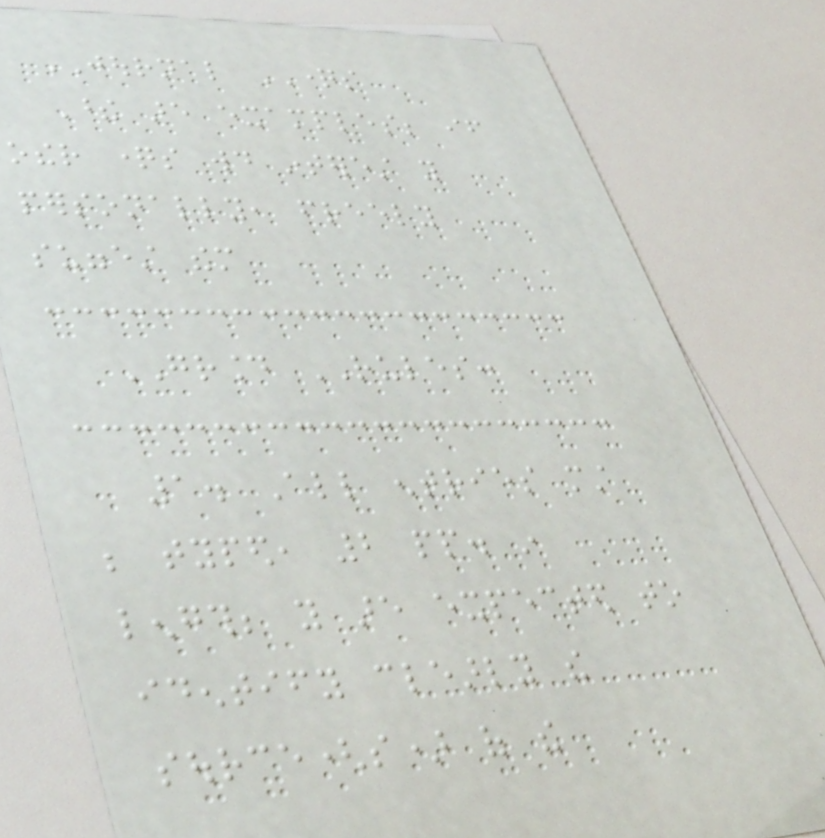JOURNAL QUESTIONS
These are examples; if
other questions would interest you
personally, freely
suggest them
GROUND RULES:
1. All entries must
be typed, 2 pp. in
length; you are expected to
identify clearly the
source(s) of the
